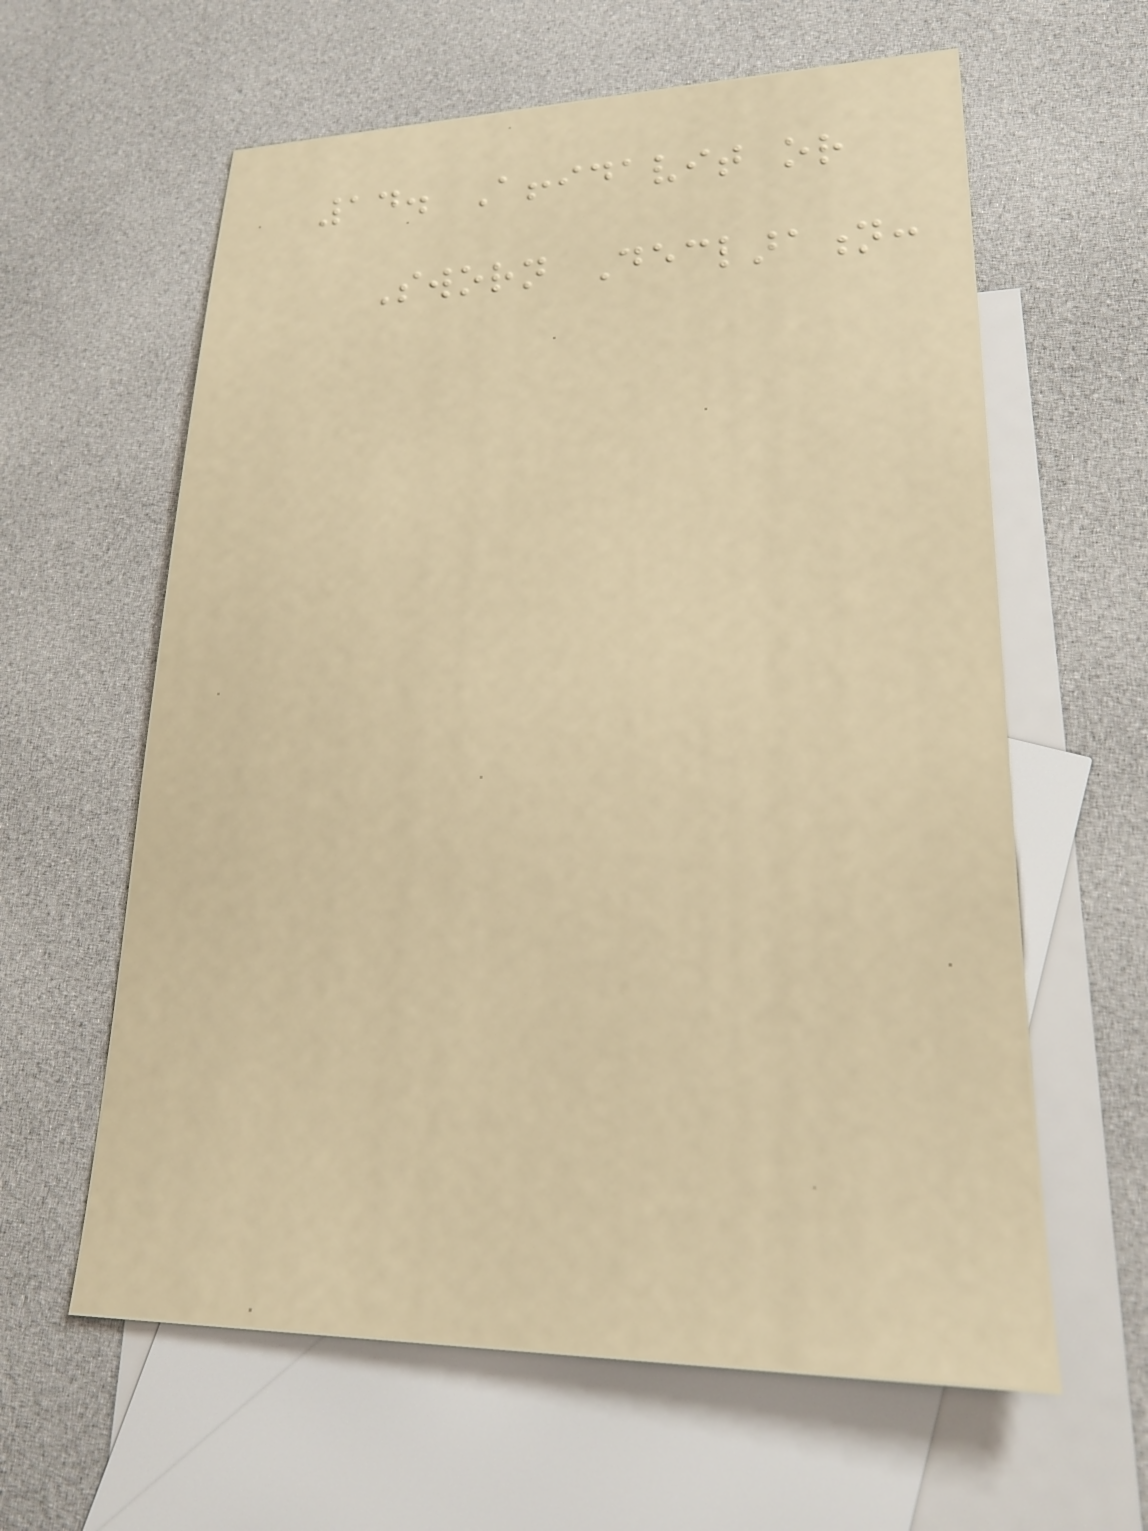14. Affidavit or
Sworn Declaration:
